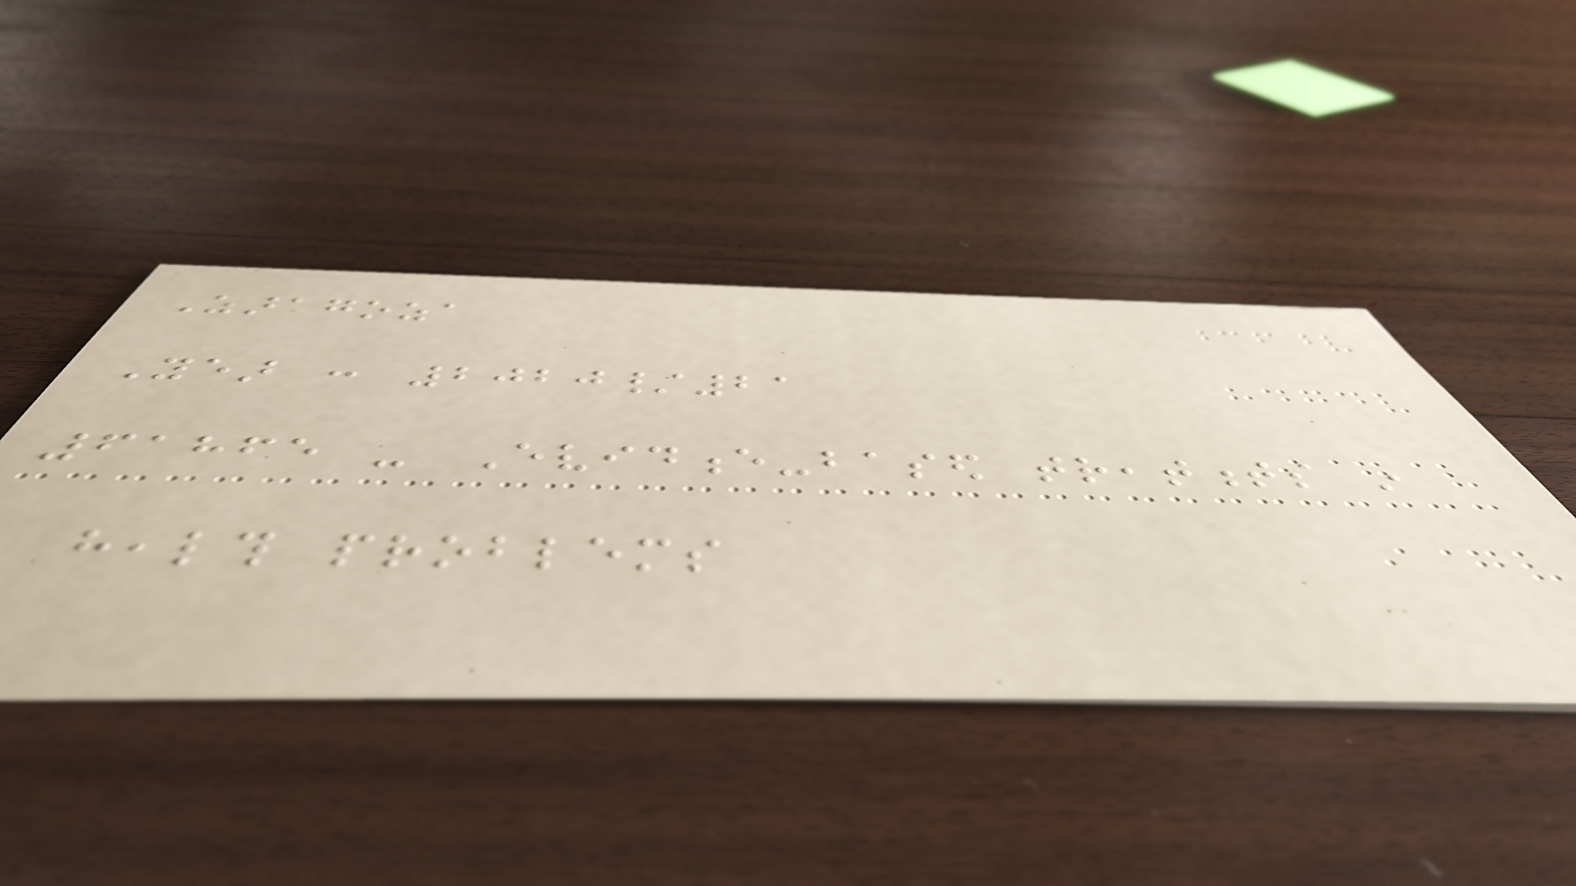Zaragoza
Year : 2020/21
61865 - Evidence-based treatments in
health problems
